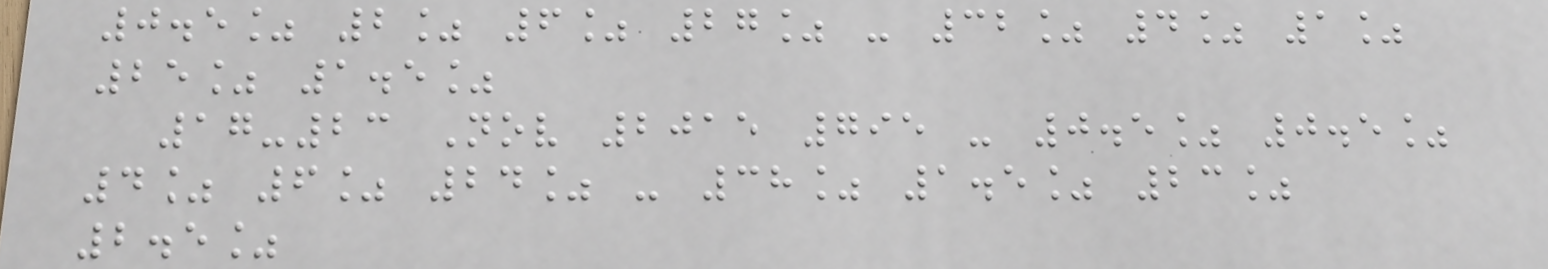0.5% 2% 6% 27% - 32% 4% 1%
25% 1.5%
17-23 Nov 2015 795 - 0.5% 0.5%
4% 6% 24% - 38% 1.5% 23%
2.5%
